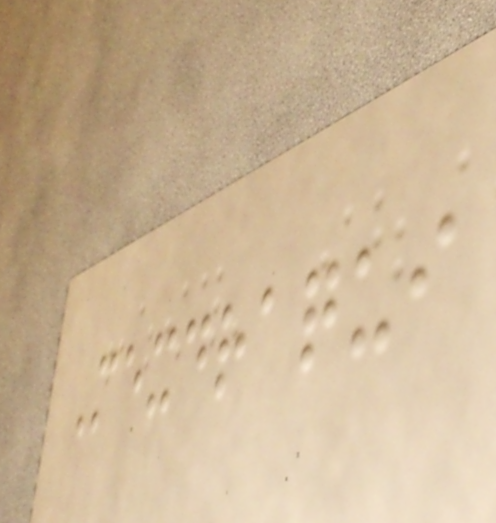Mexdraqui
